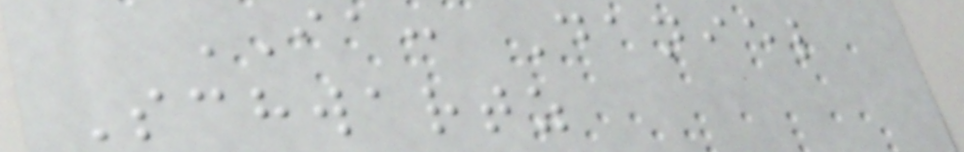IA: Daniel
Schwartz
